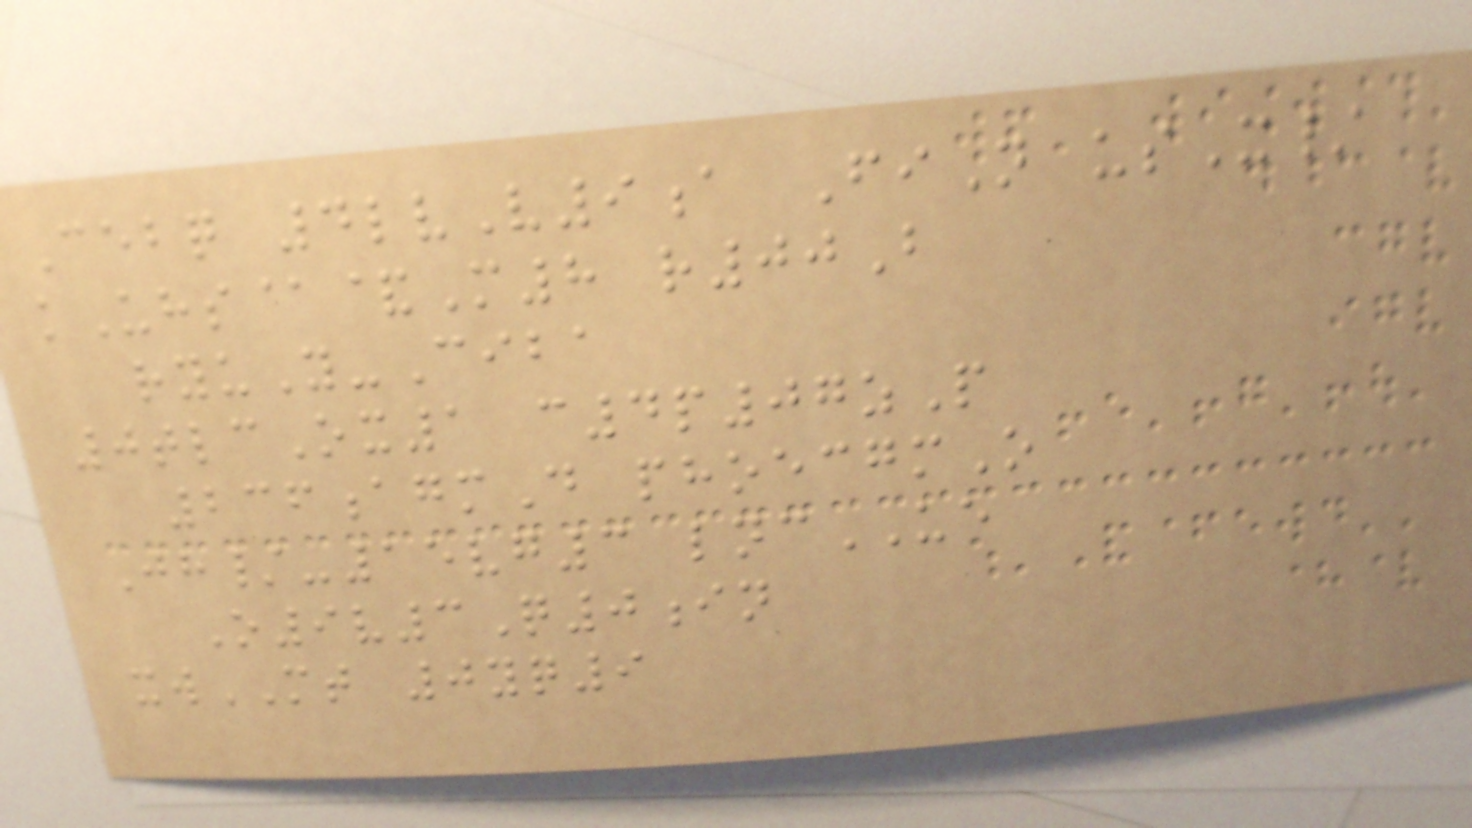Cebq 4lvV9a FiN usX/
kUhs@&M8 r00B
ryuY-Ciba
0tlcOx1 c4p07zP
236agmD phoecgmO
Jh/-15vg3 lncUE
O9v3Q0in
xwMT 0yq9
